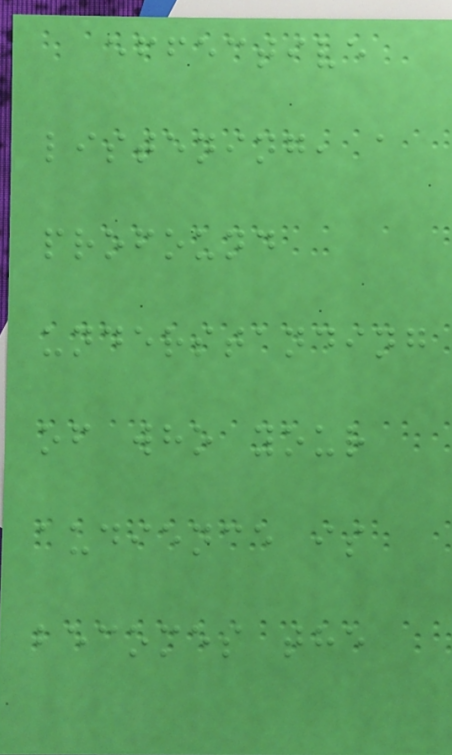effective
listening, a
profound
understanding
of who your
audience is
becomes the
